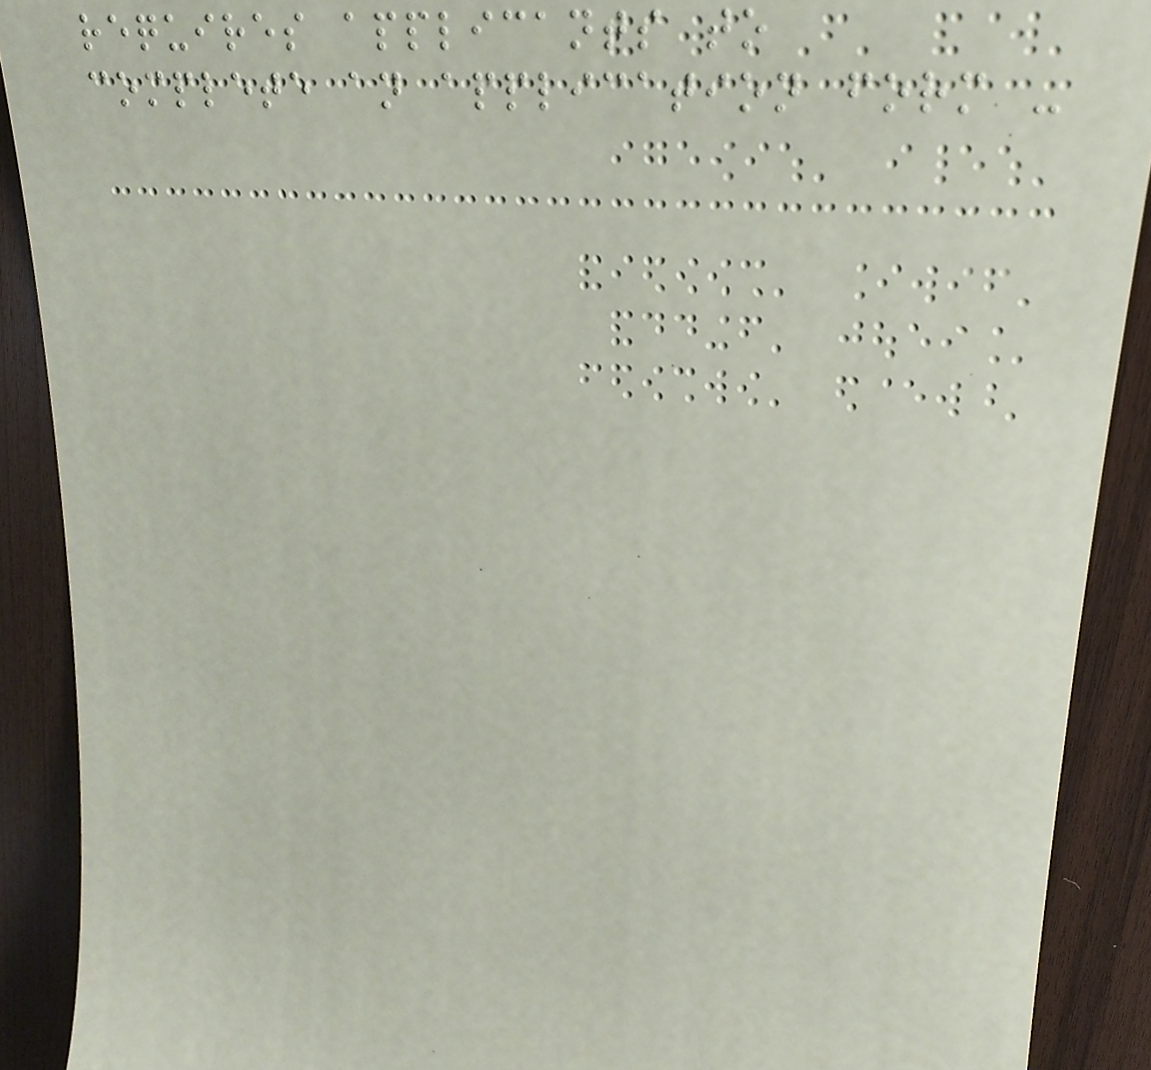requires applicants to
complete an application form -
